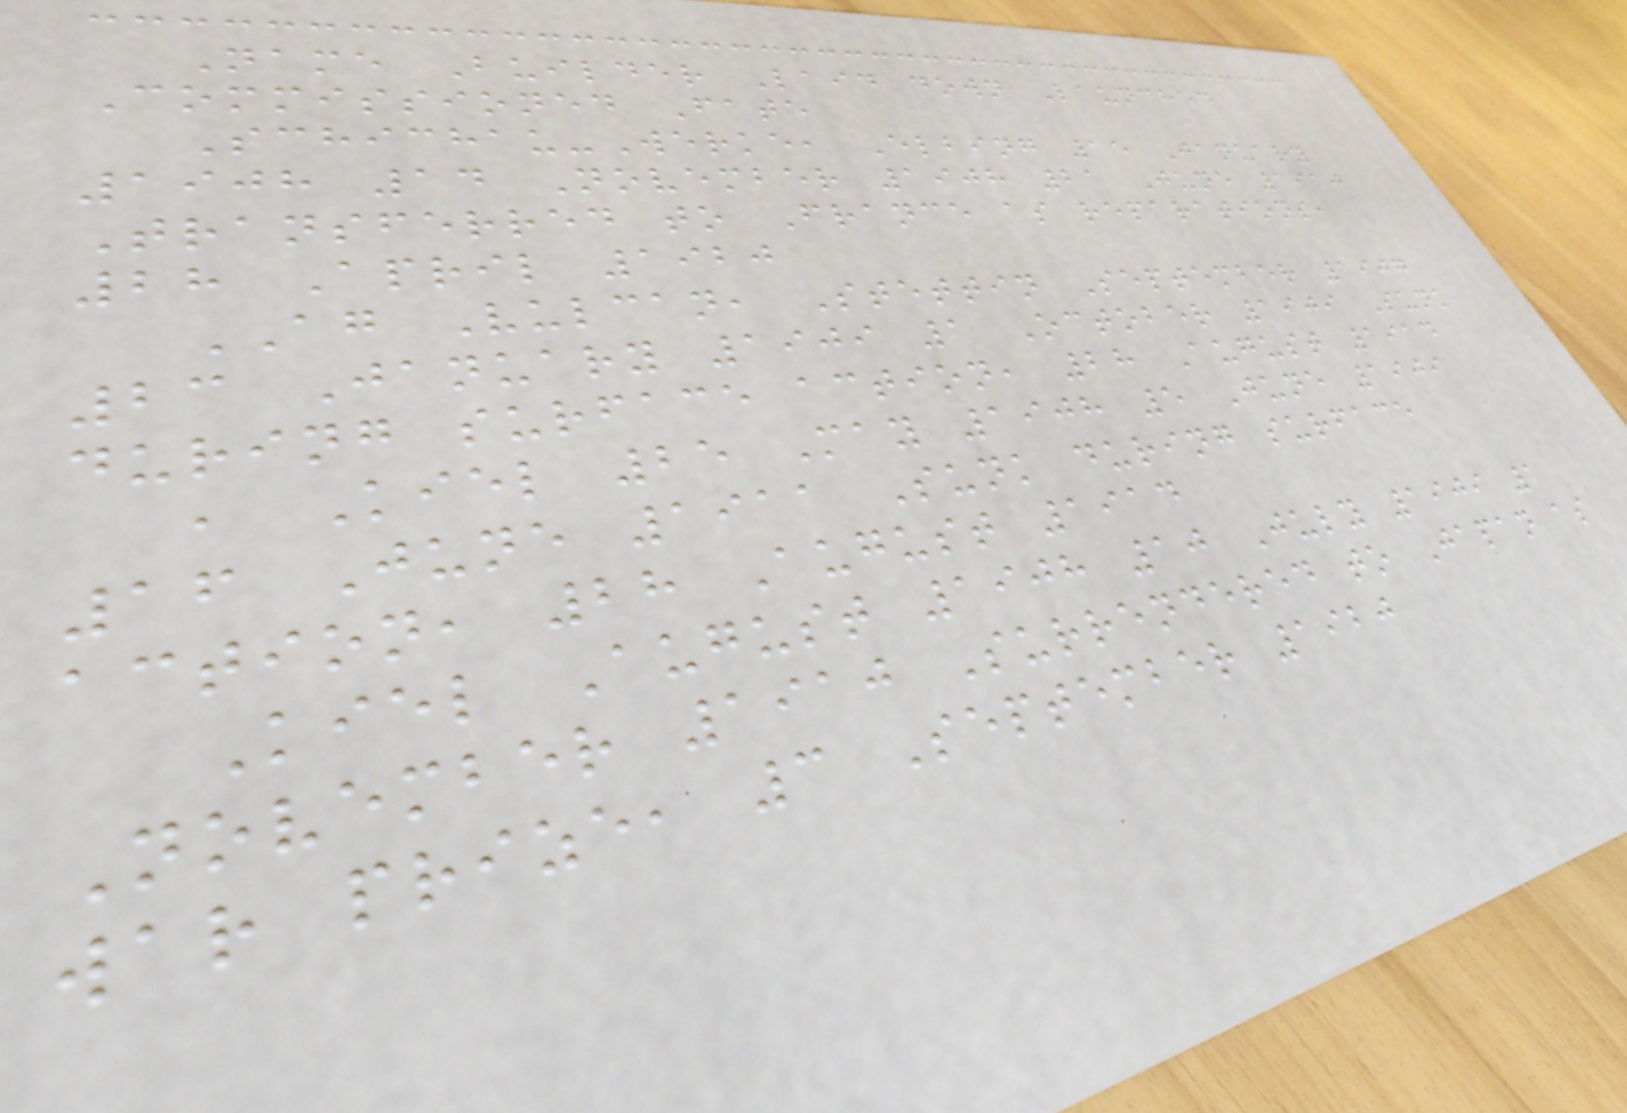Name Builder Laid down Launched
Commissioned Fate
Schichau-Werke, Elbing 15 January
1908 14 November 1908 21 June 1910
Transferred to France as reparations,
28 April 1920
AG Vulcan, Stettin September 1907
23 January 1909 1 October 1909 Sunk
during surface action, 28 August 1914
, Kiel 25 May 1908 5 June 1909
16 June 1911 Sunk during surface
action, 28 August 1914
Kiel August 1908 10 July 1909 1
November 1910 Surrendered to Japan as
war prize, 3 September 1920
